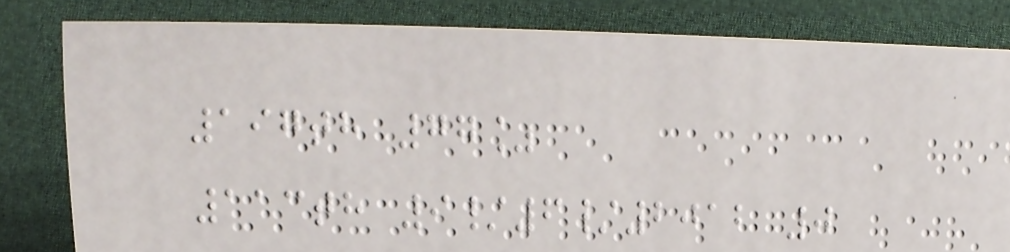197th 77%
113th 9/6/2012 0
